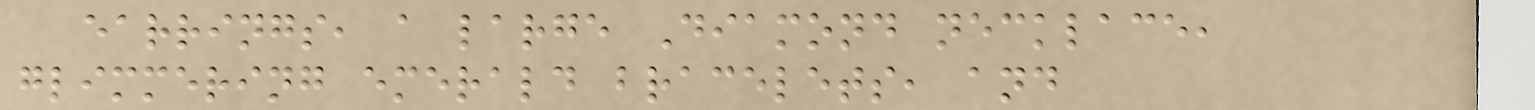earrings, a large Diamond necklace,
glimmering emerald bracelets, and
